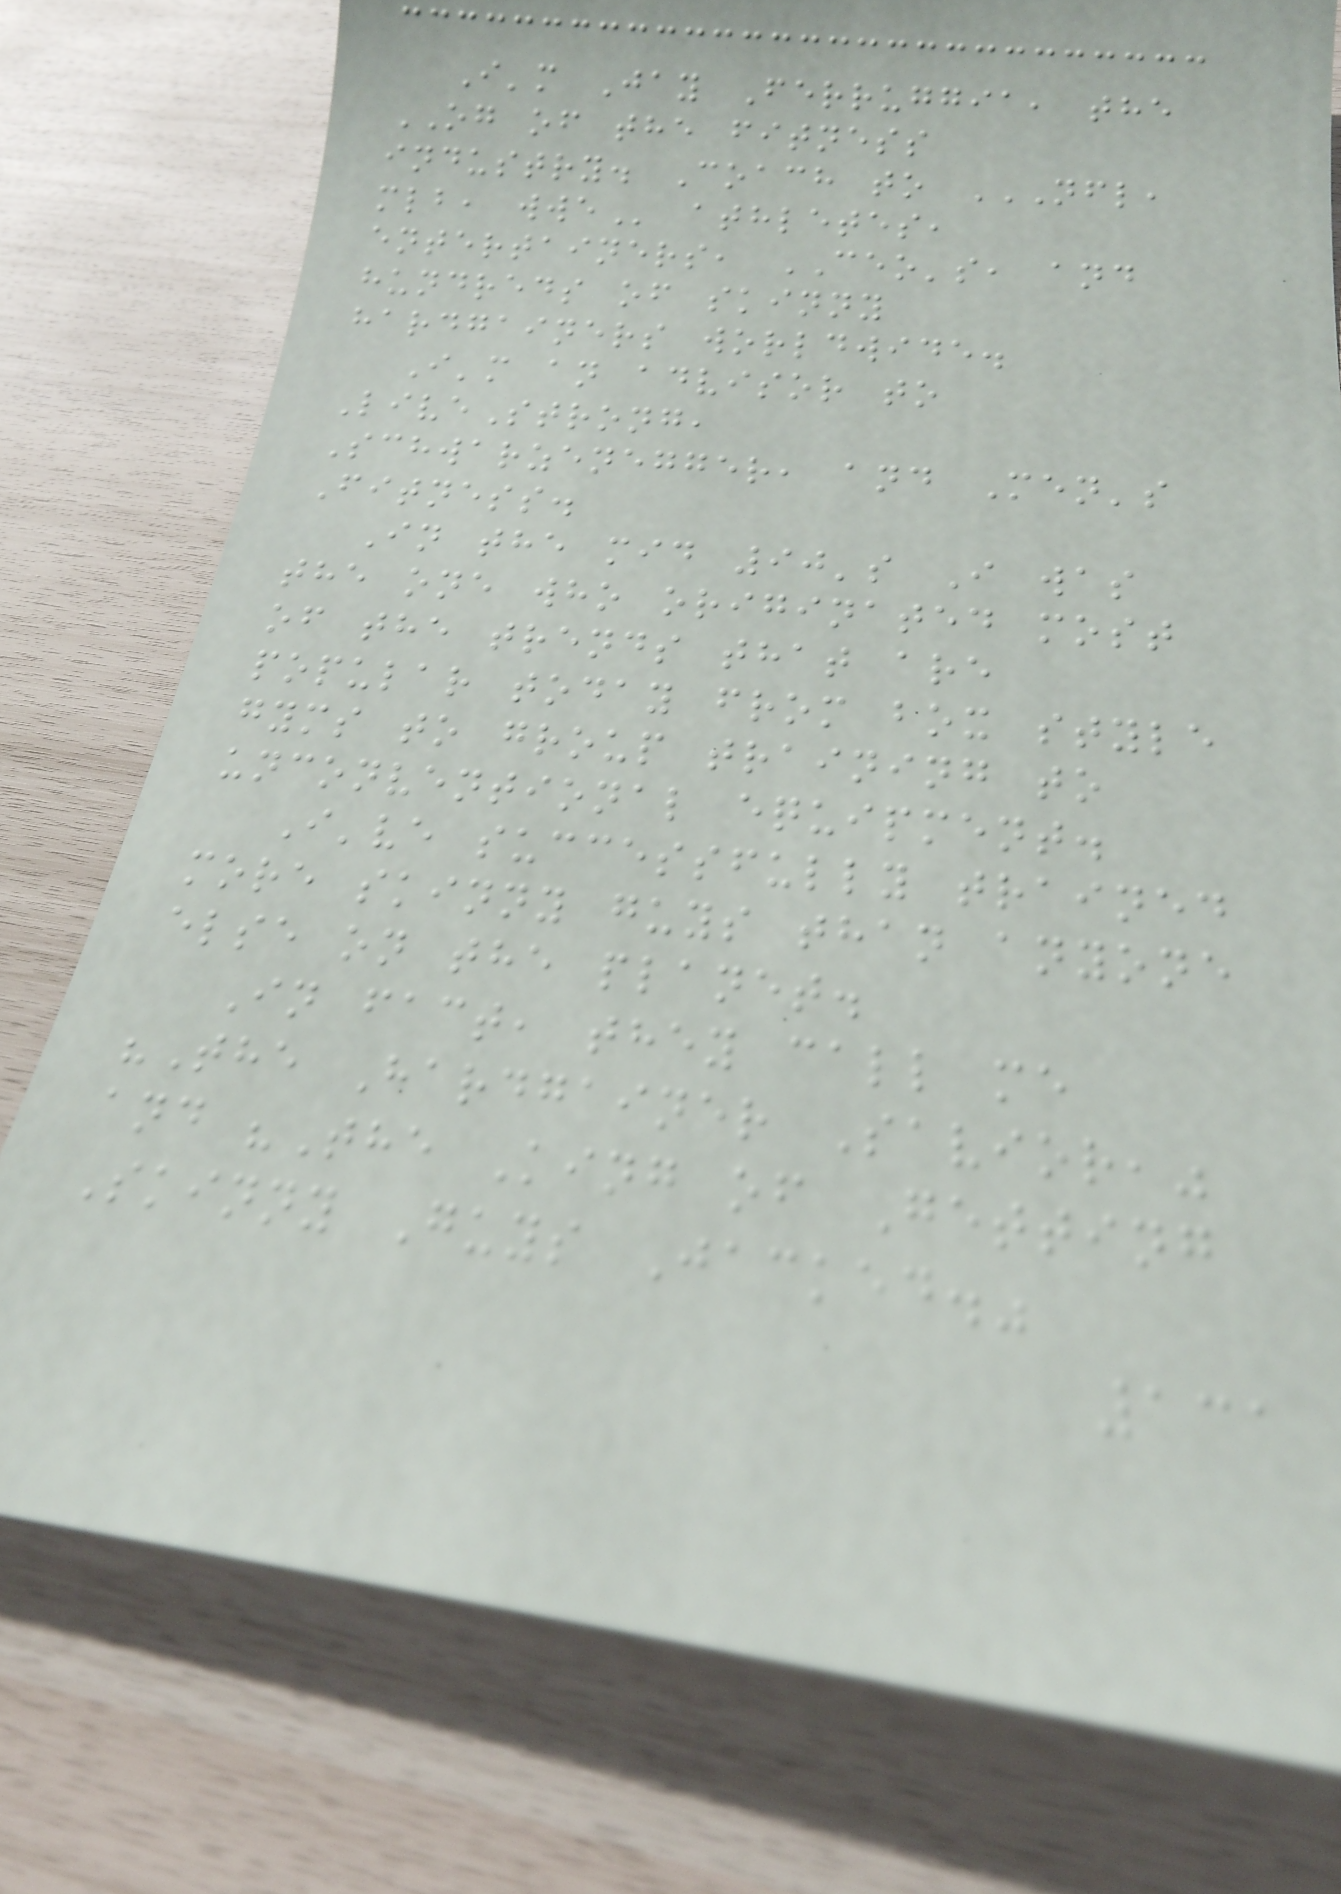I'm Jay Ferruggia, the
OG of the fitness
industry. Coach to NFL,
MLB, WWE athletes,
entertainers, CEO's, and
hundreds of skinny
hardgainers worldwide.
I'm an advisor to
LiveStrong,
Schwarzenegger, and Men's
Fitness.
In the mid 90's I was
the one who originated most
of the trends that are
popular today from box style
gyms to group training to
unconventional equipment.
I've successfully trained
more skinny guys than anyone
else on the planet.
In fact, they call me
"The Hardgainer Savior,"
and "The King of Getting
Skinny Guys Jacked."
131
